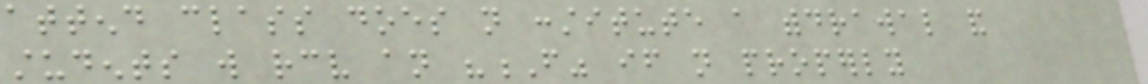attend class does not constitute a withdrawal and
students will receive an "F" if not properly
